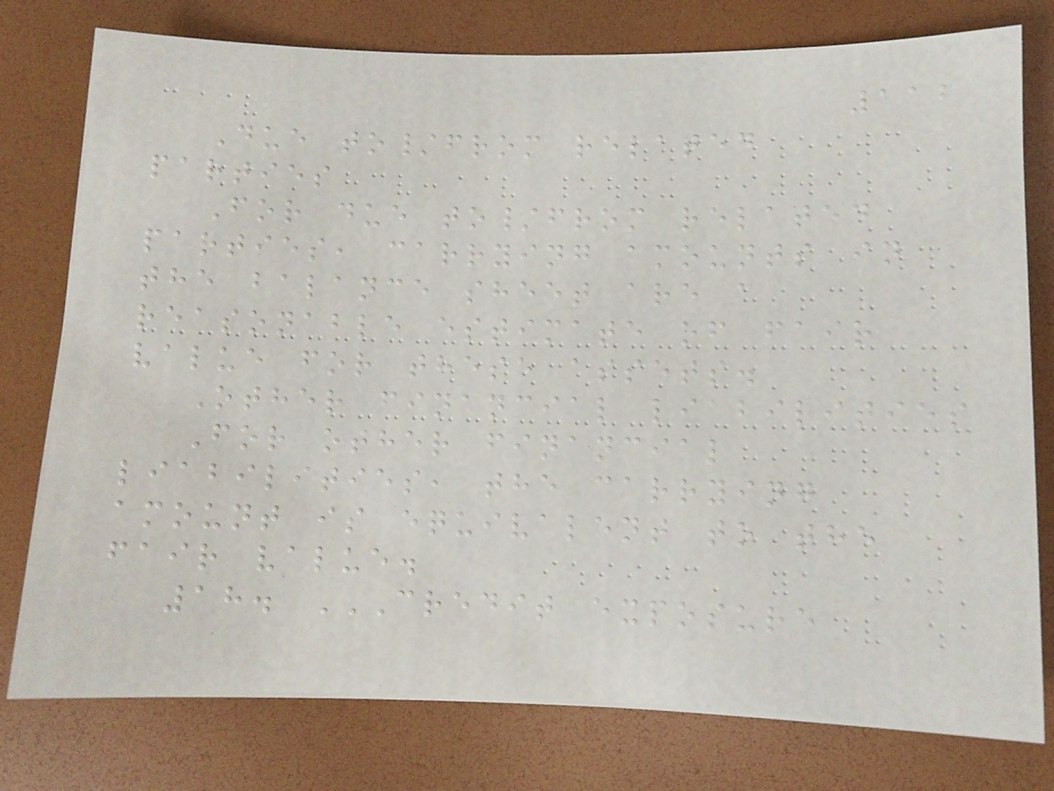112
Due to/from related
parties
For due to/from related
parties, carrying amounts in
the balance sheet are a
reasonable estimate of fair
value for these assets.
Other financial liabilities
For other financial
liabilities, the carrying
amount is equivalent to the
fair value.
18. CREDIT EXPOSURE
